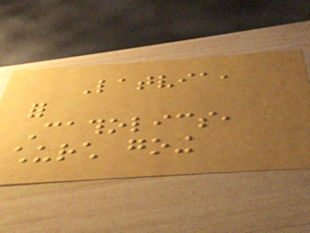Latvia,
for
Catholics,
church going
